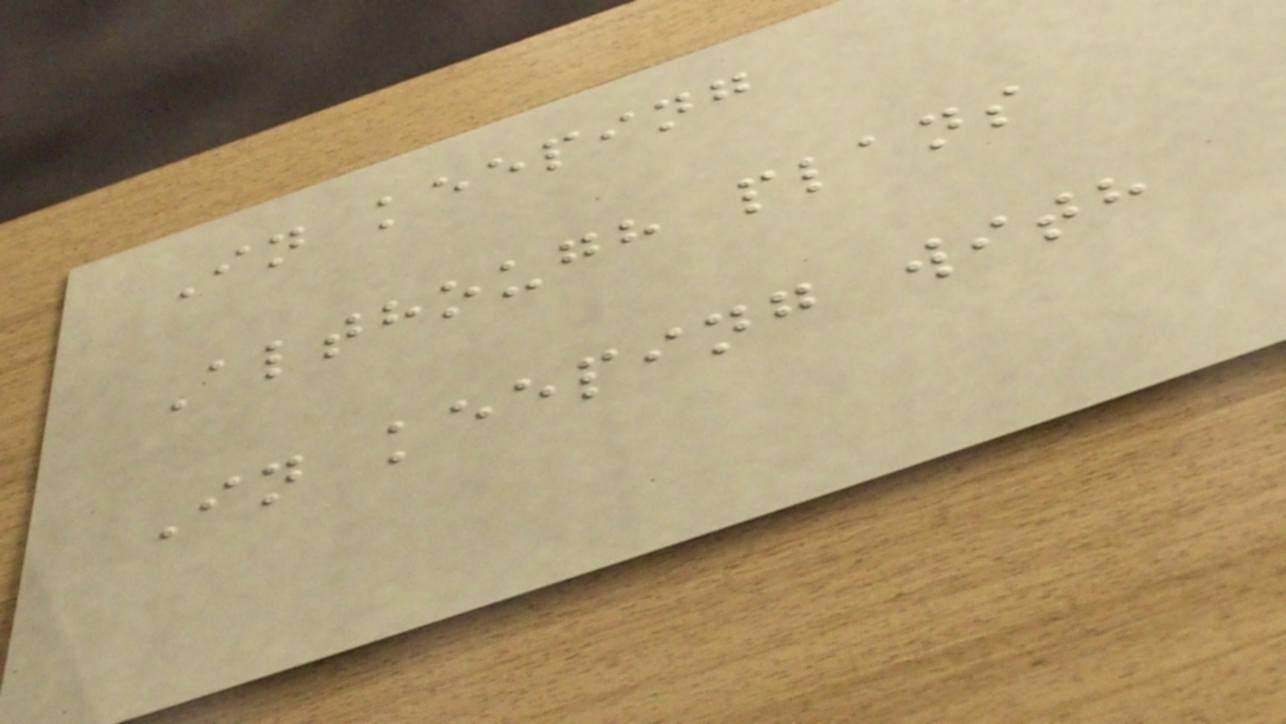In keeping
Although plans
In keeping with
